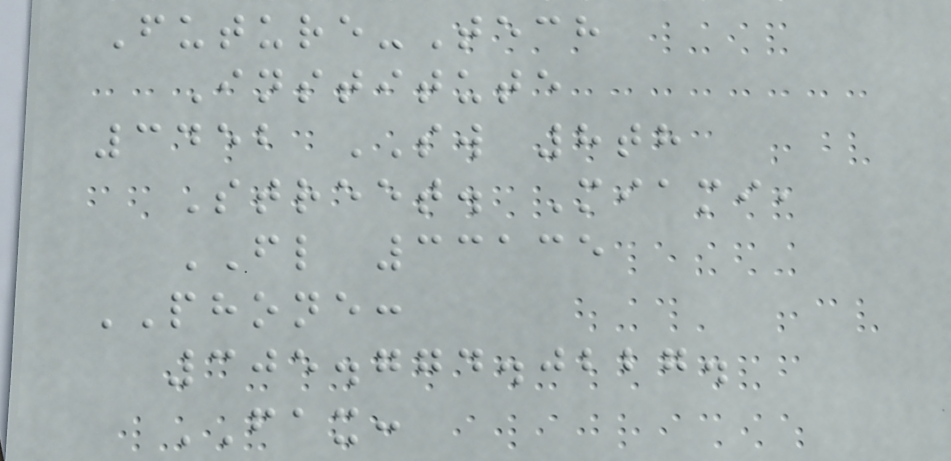Future-Tech
Institute
3452 SW 8th
Street. Miami,
FL 33135
PHONE:
305.774.0227.
FAX:
